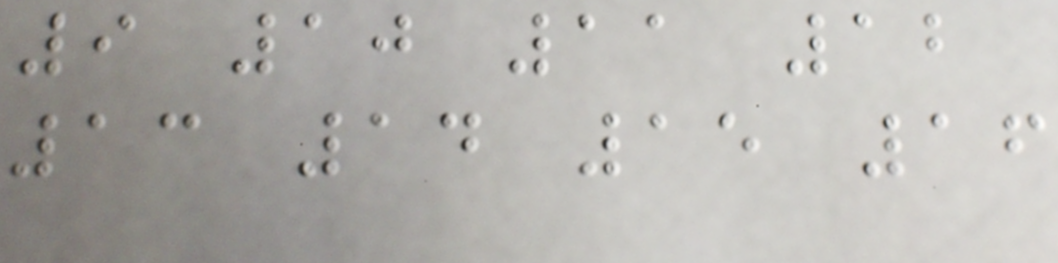9 10 11 12
13 14 15 16
